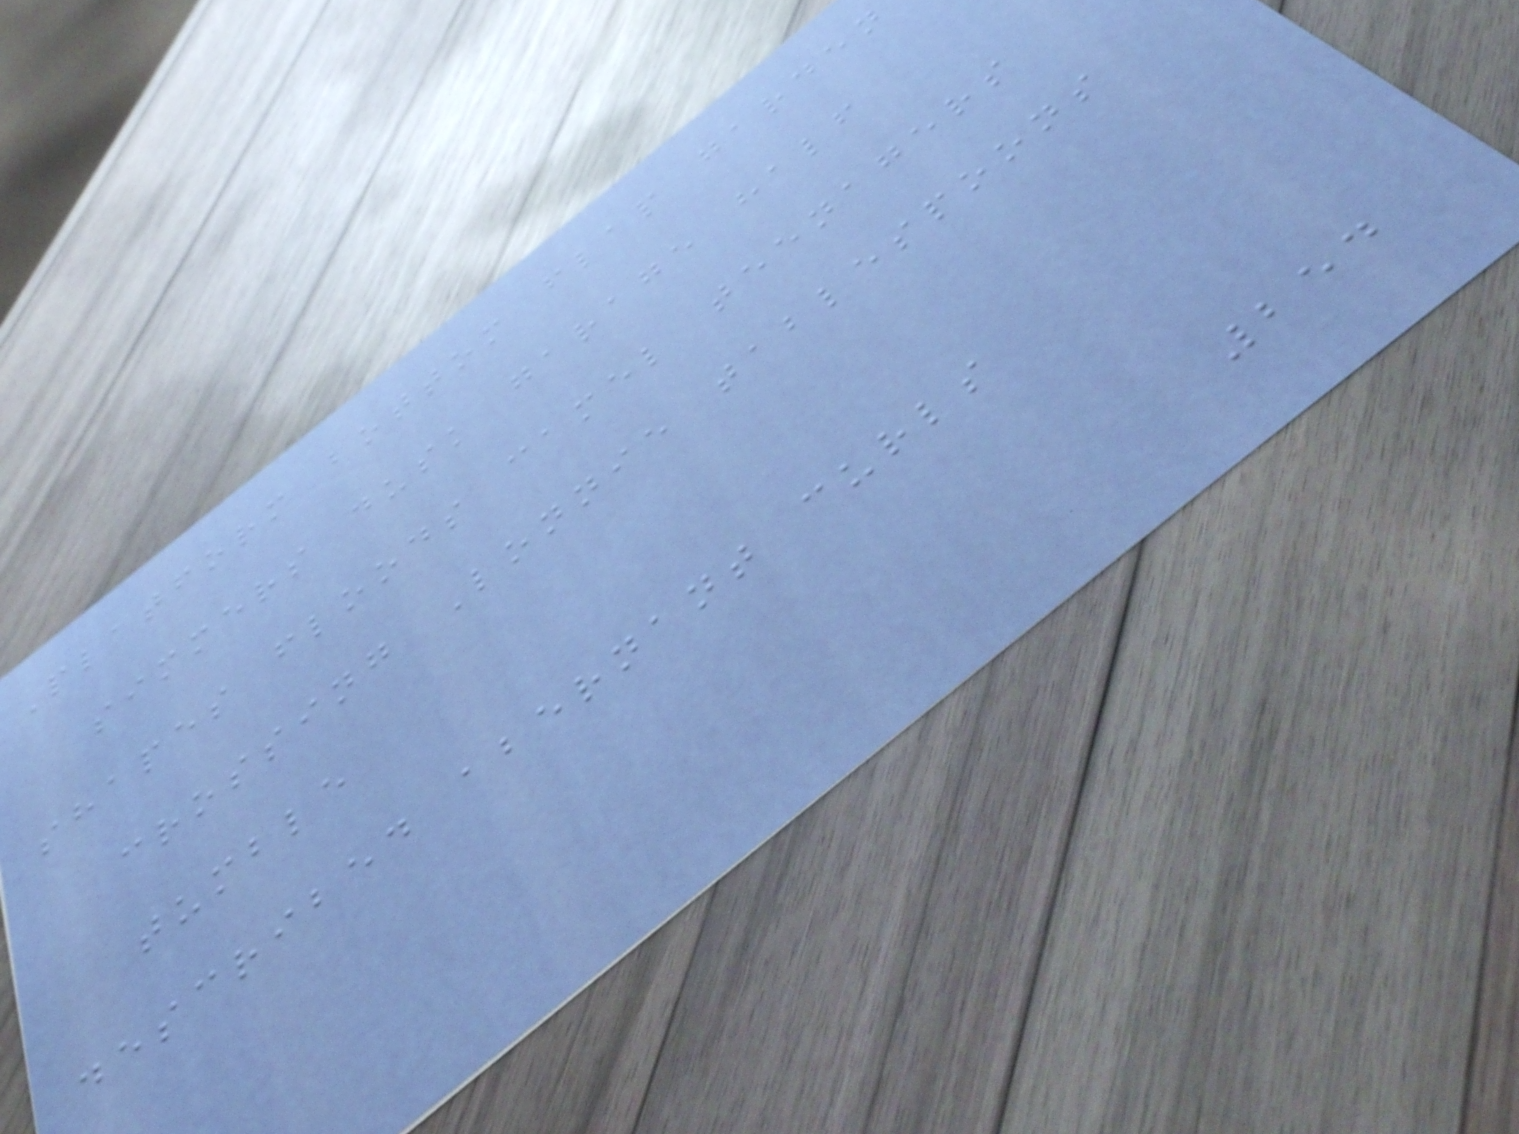Platform bottom flap garden
simmers dusk garage half
shapes floods camel teenagers
crossing Lonnie tablespoons
tumble
described abernant curls
254
